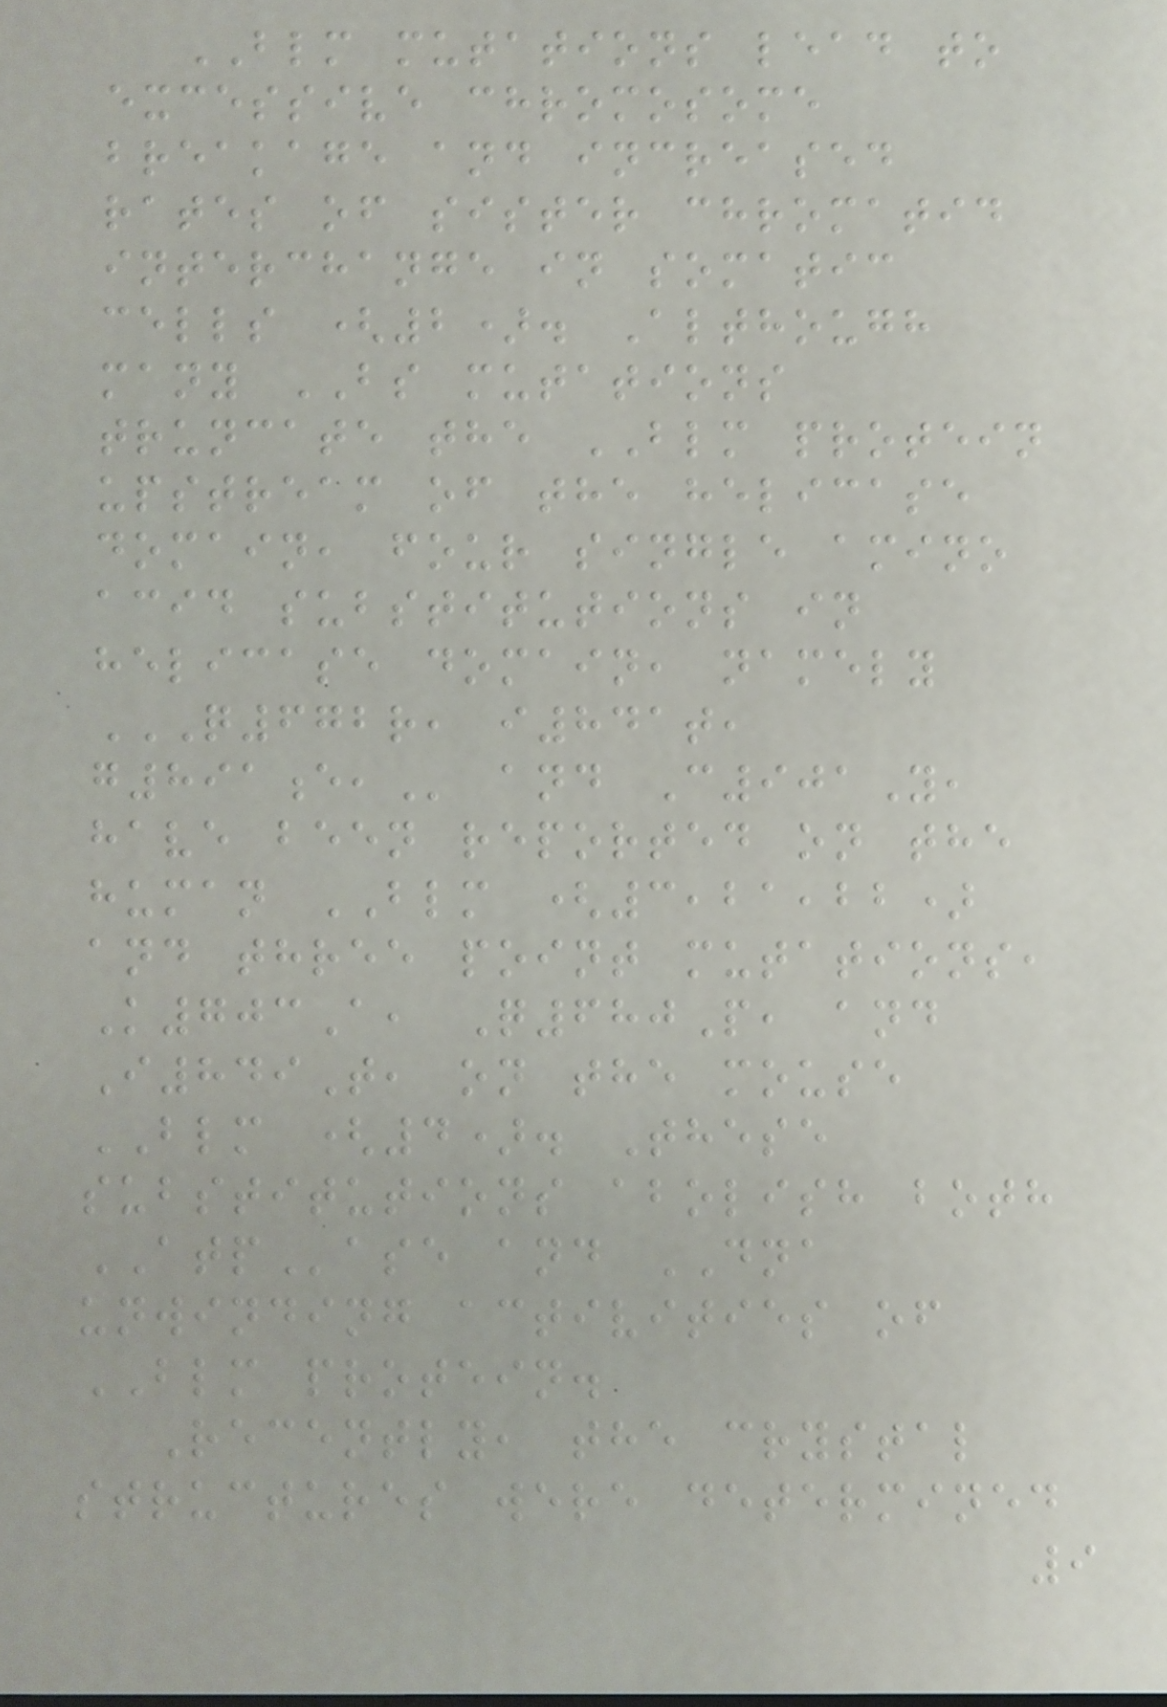BLM mutations lead to
excessive chromosome
breakage and increased
rates of sister chromatid
interchange in somatic
cells (2). Although
many BS mutations
truncate the BLM protein
upstream of the helicase
domain, four single amino
acid substitutions in
helicase domain, namely
Q672R, I841T,
G891E, and C901Y,
have been reported on the
human BLM (3,21,22)
and three point mutations,
K703A, Q680P, and
I849T, on the mouse
BLM (4). These
substitutions abolish both
ATPase and DNA
unwinding activities of
BLM protein.
Recently, the crystal
structures were determined
9
